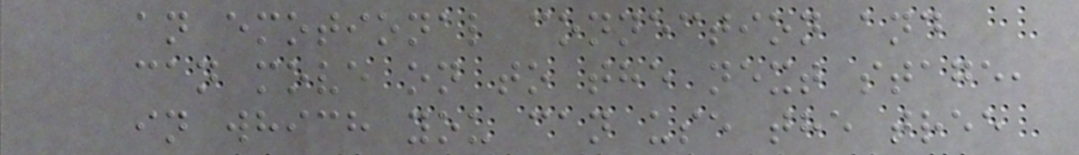an emotional connection and
can move on to the next stage,
in which you can use the tree
